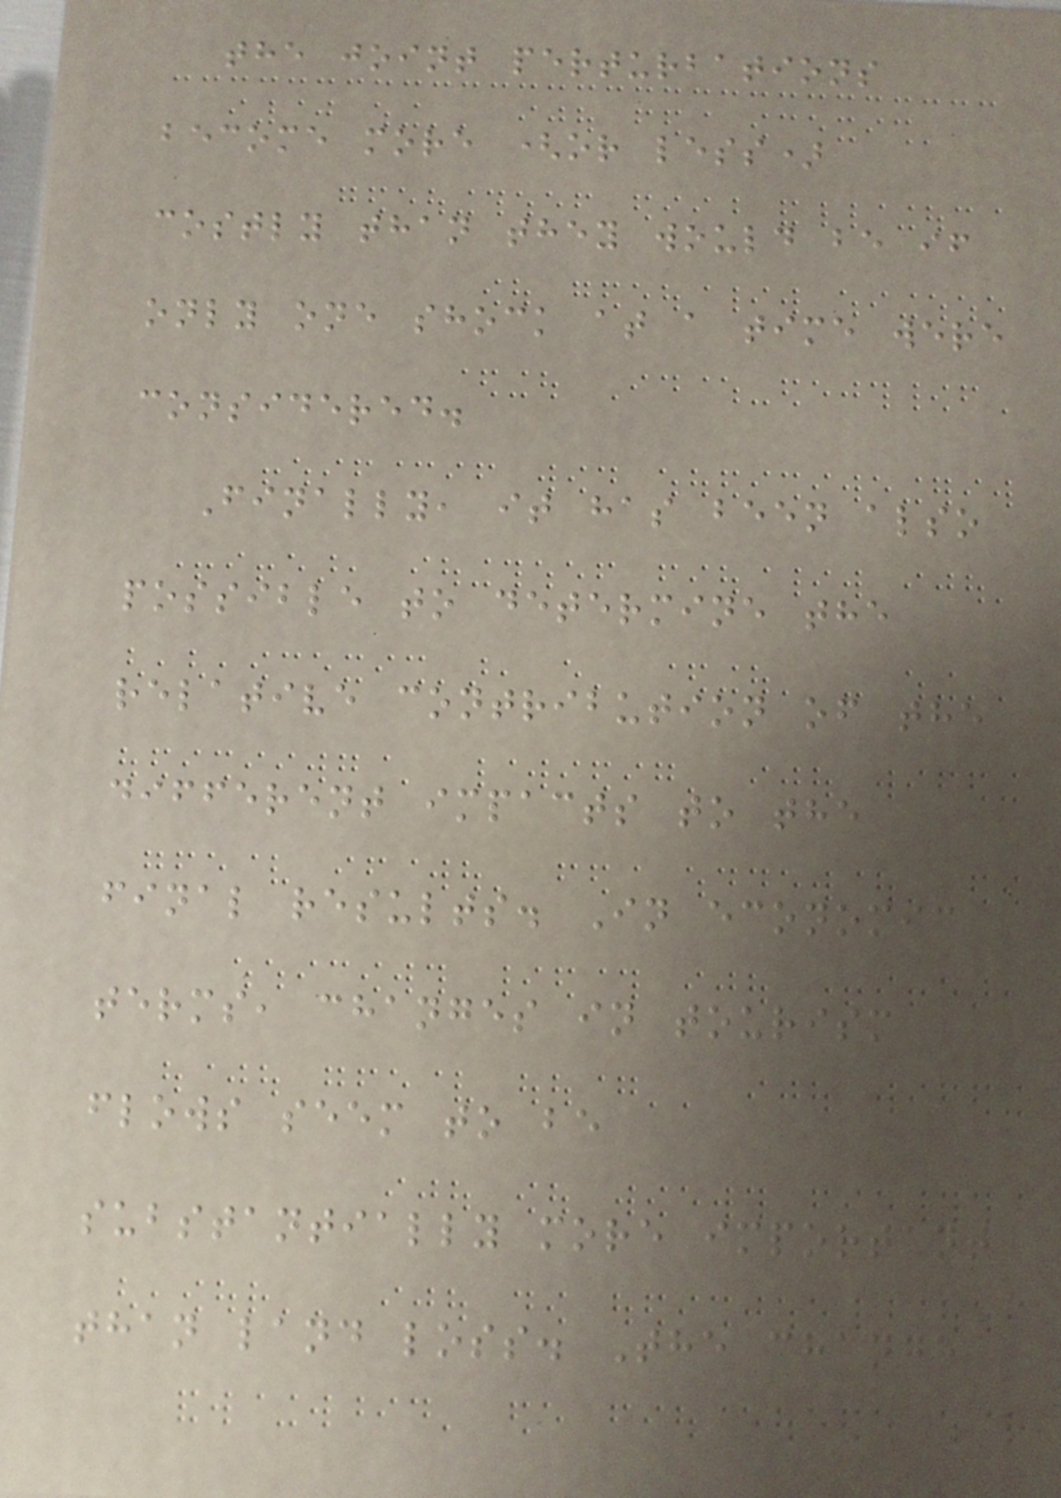the joint perturbations
become more (or less)
costly than they would be if
only one shock at a time were
considered.
Finally, it has been also
possible to determine the
relative contribution of the
different impacts to the
final results. In economic
terms, changes in tourism
flows seem to be
substantially more important
than land loss. The change
